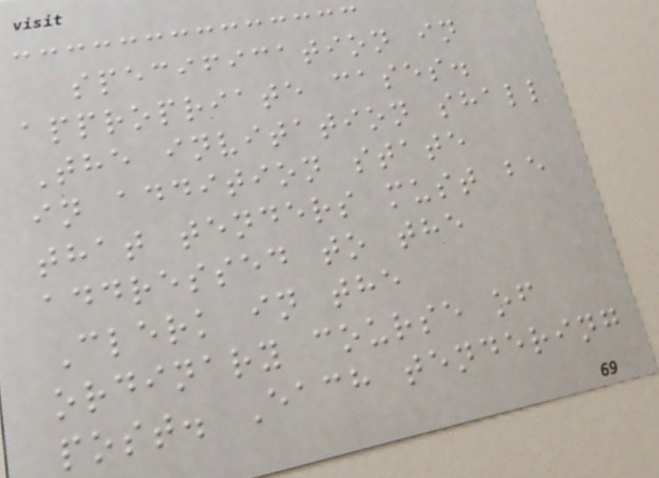specification in
appropriate cases.
The invitation shall
in addition state
that tenders must be
addressed to the
Clerk in the
ordinary course of
post. Each tendering
